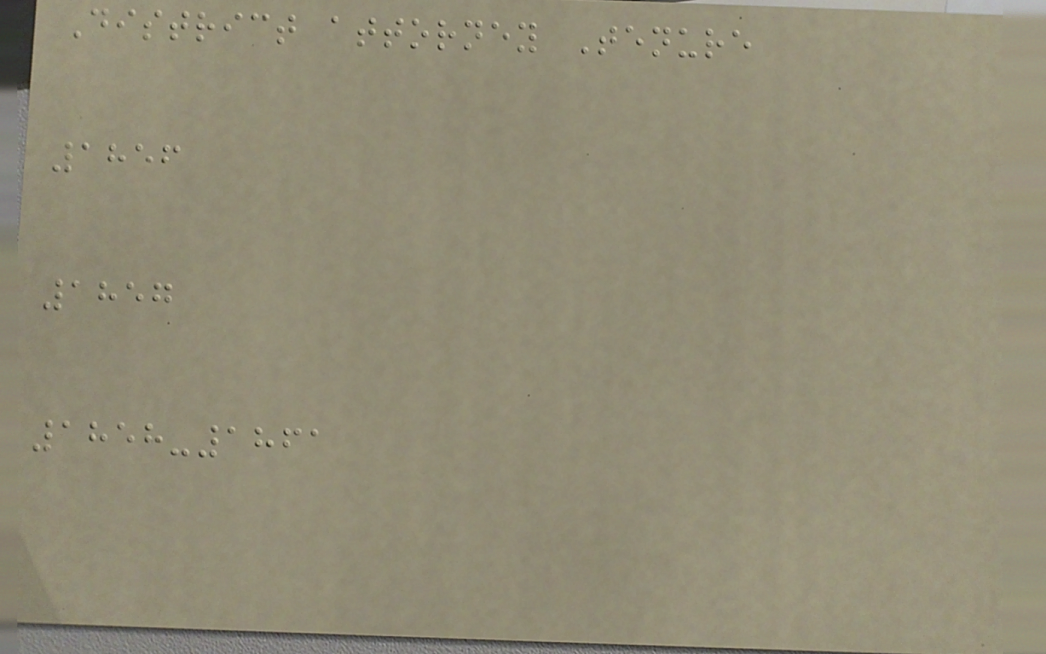District attorney Tenure
1856
1857
1858-1861
